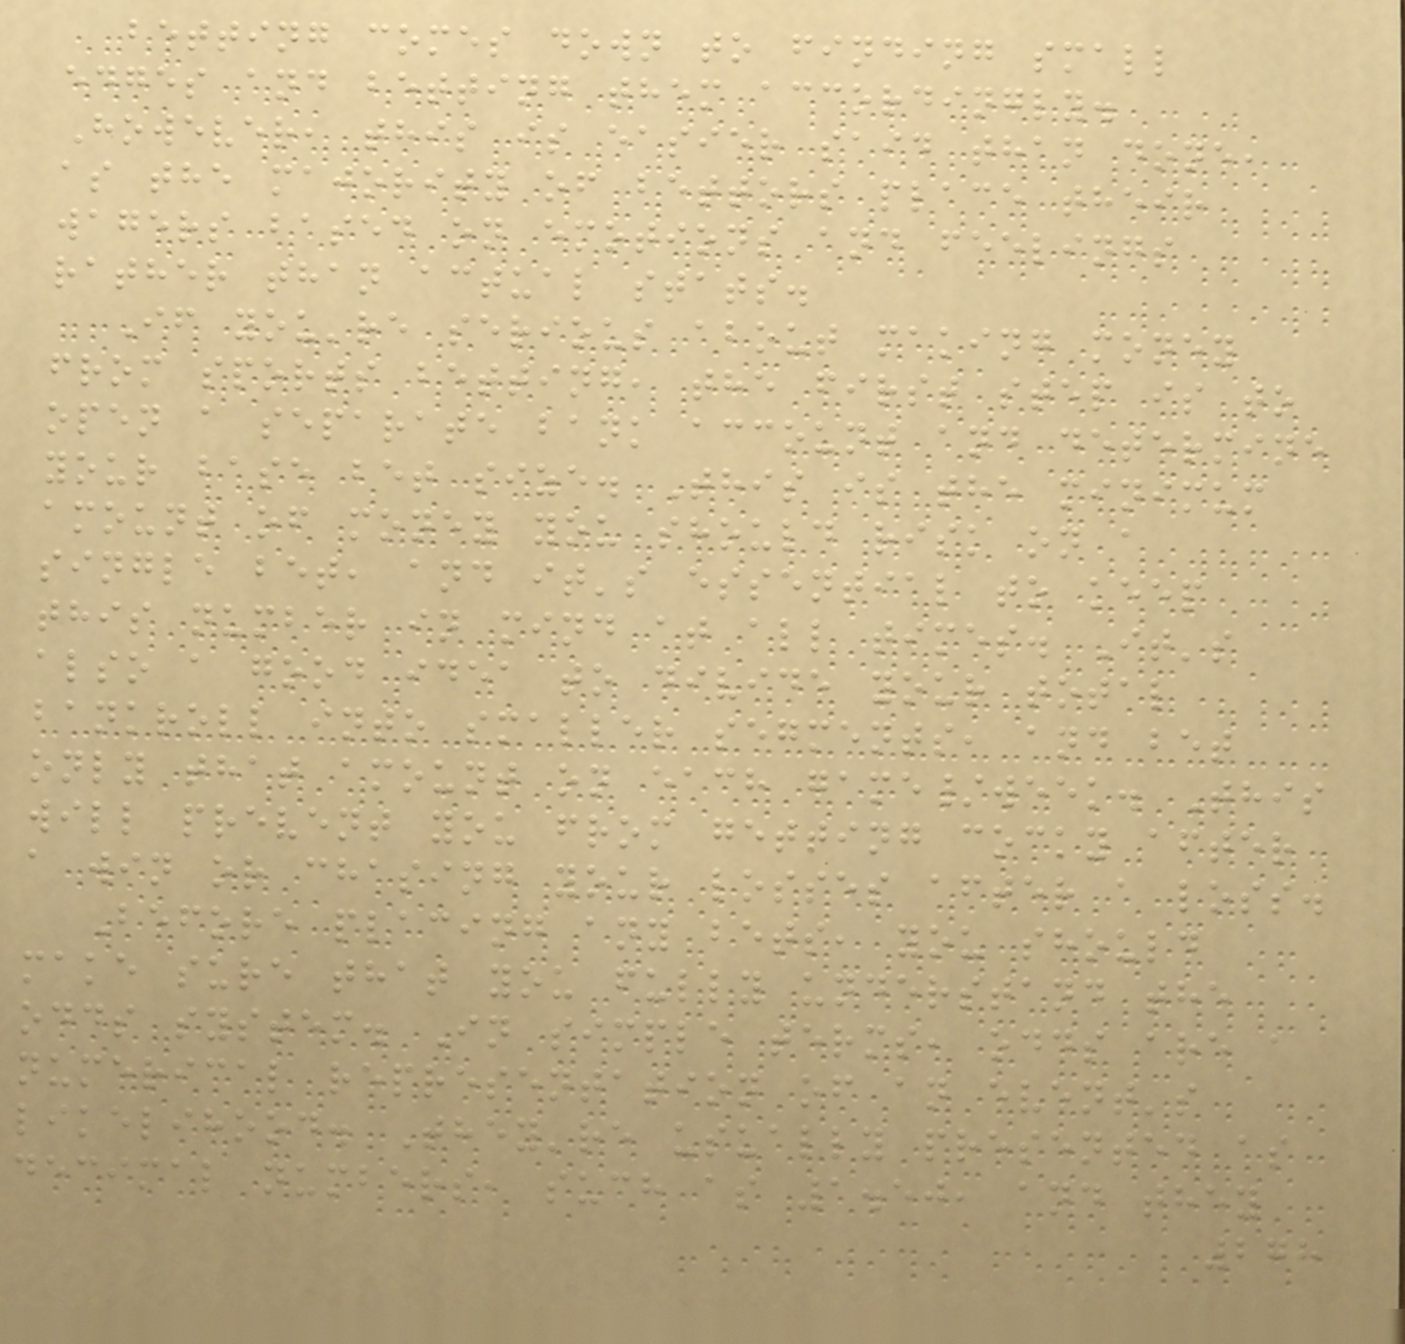betting comes down to finding small
edges and betting them accordingly.
However, this is easier said than done,
as the majority of bettors place their
wagers based on emotions and feelings
rather than actual stats.
If you're serious about making money
from sports betting, the first step is to
open a separate bank account and determine
your base bet size. This is the minimum
amount of money you should risk on a
single bet, and it's essential to keep
this number in mind at all times. It's
also a good idea to divide your total
bankroll into smaller segments, and bet
only that amount on each game/week. This
will prevent you from getting cocky after
a win or chasing your losses after a loss.
Before placing any bets, you should
make sure that you fully understand the
odds system. In simple terms, odds are a
numerical representation of an event's
likelihood. They're usually presented as
decimal numbers, such as 1.50, and they
278
